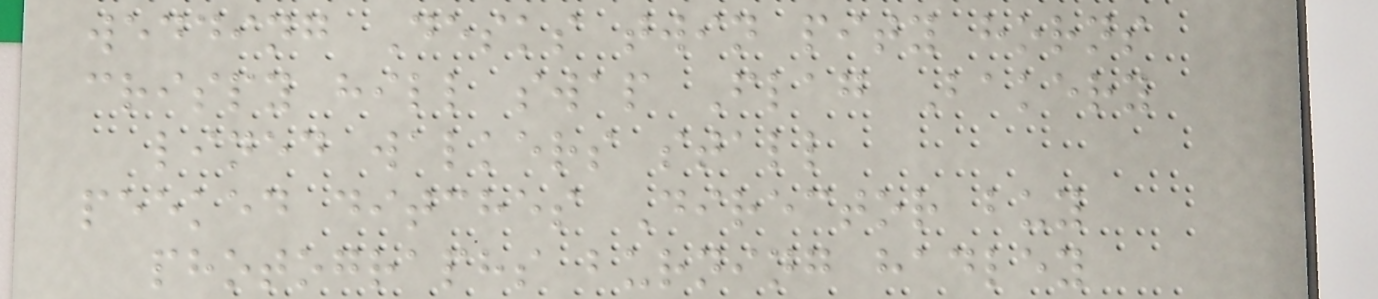wedding Desks twin pity horns
crispy hill swap Flag Bakery
lined walkers stall
peeked ditches Director buy
photographs burning hadley
